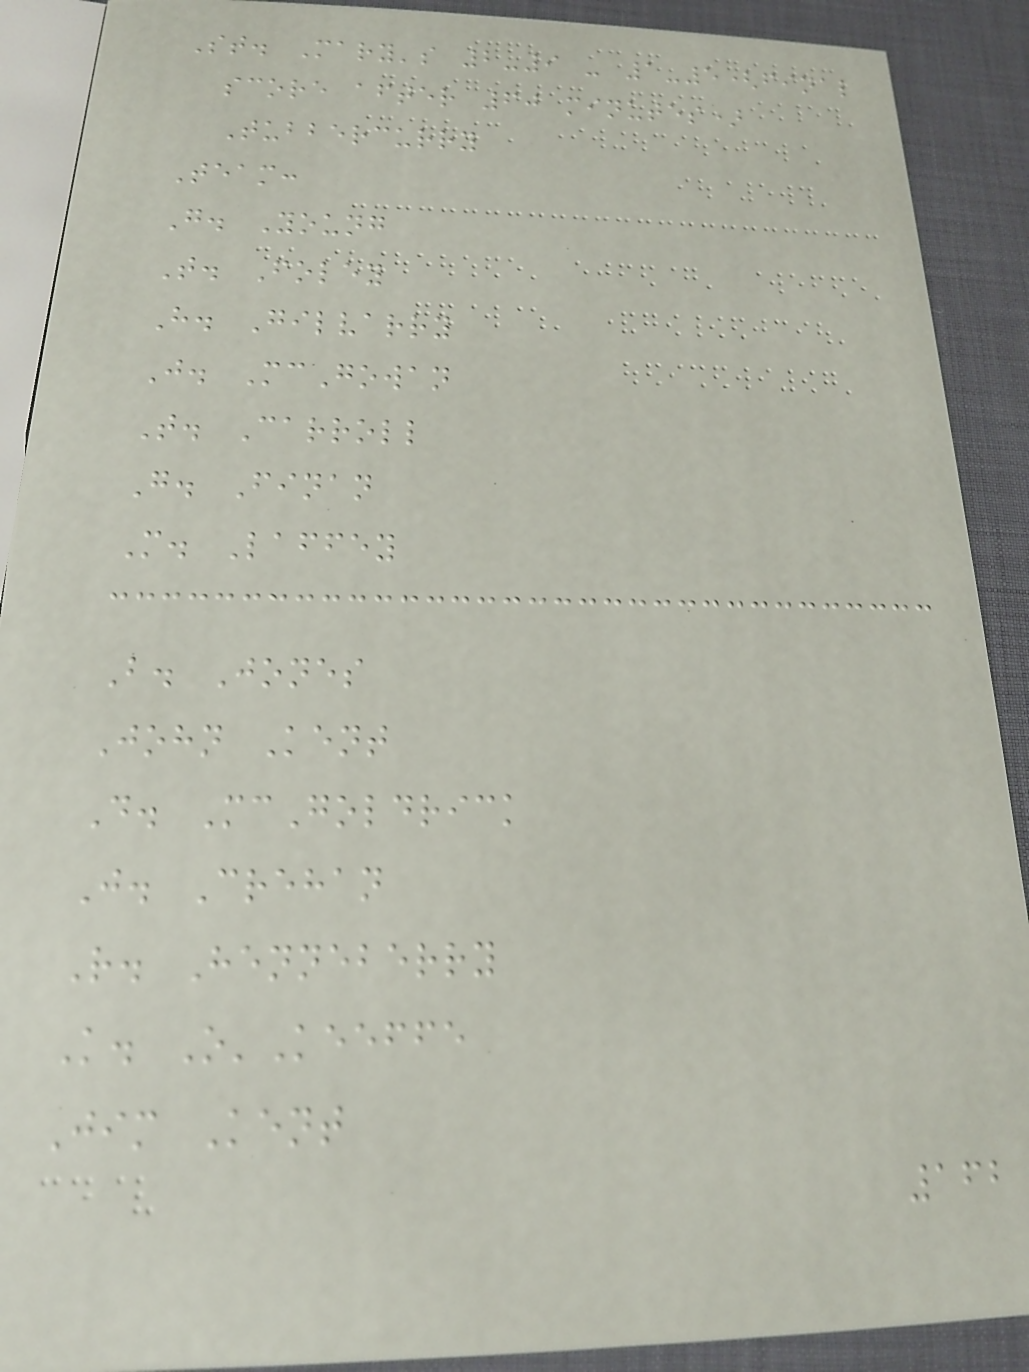St. Mary's 2-9 - 1-5(final
score after 60 minutes)
Tubbercurry
Team:
G. Young
T. Foley
H. Gilvarry
J. McGowan
T. Carroll
G. Finan
M. Laffey
B. Jones
John Kent
D. McGoldrick
J. Crehan
R. Henneberry
K. O'Keeffe
Jim Kent
162
